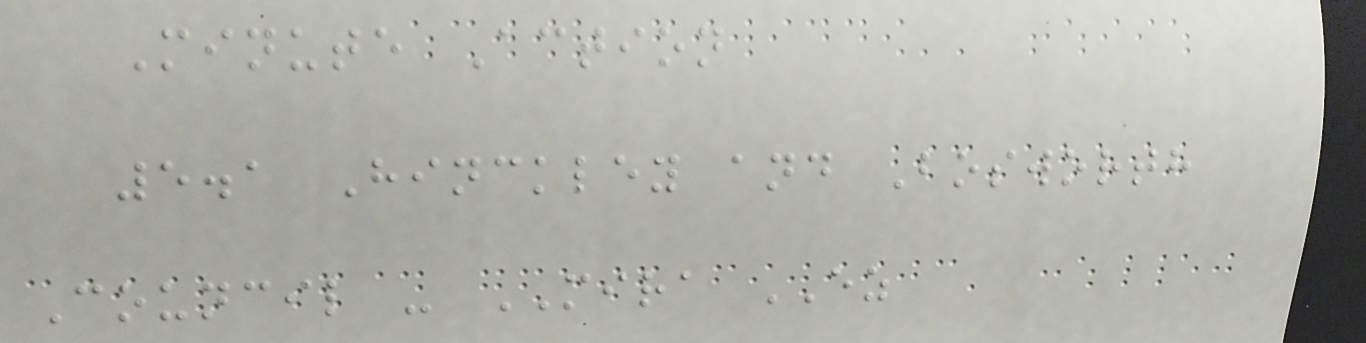Minute Action
5.1 Hinckley and Bosworth
Council - MIRA EZ
